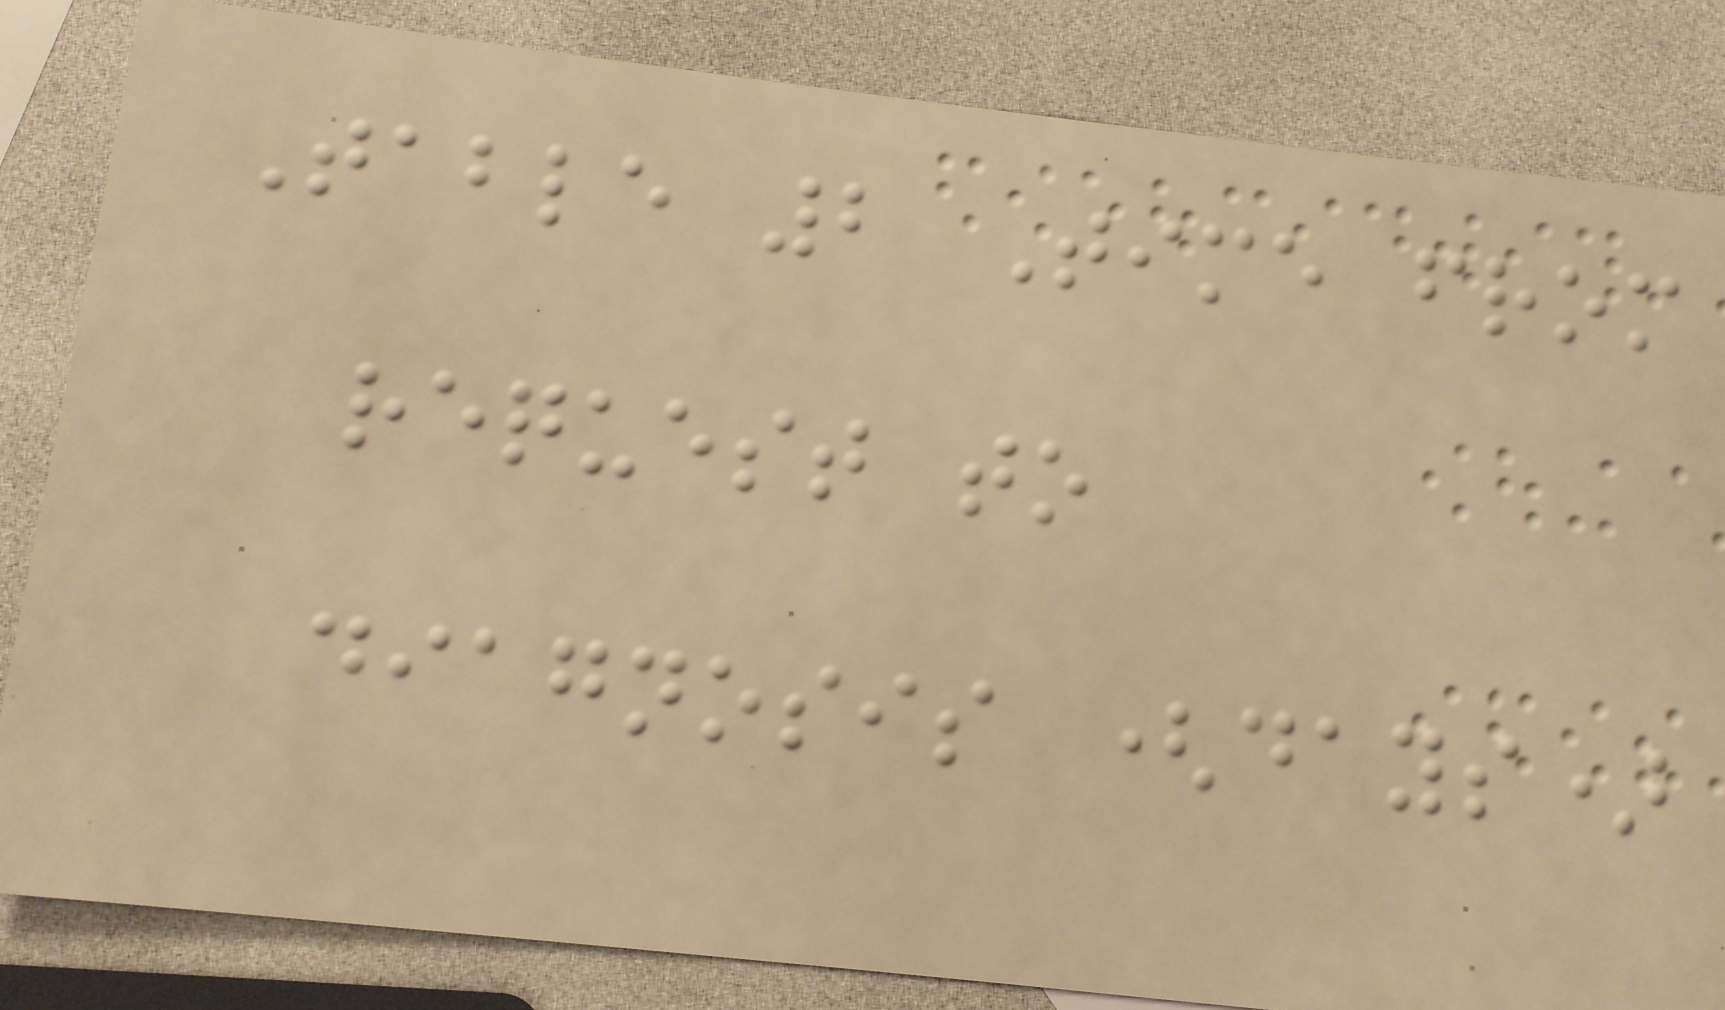Table 2 Time from
request to
diagnosis (days)
